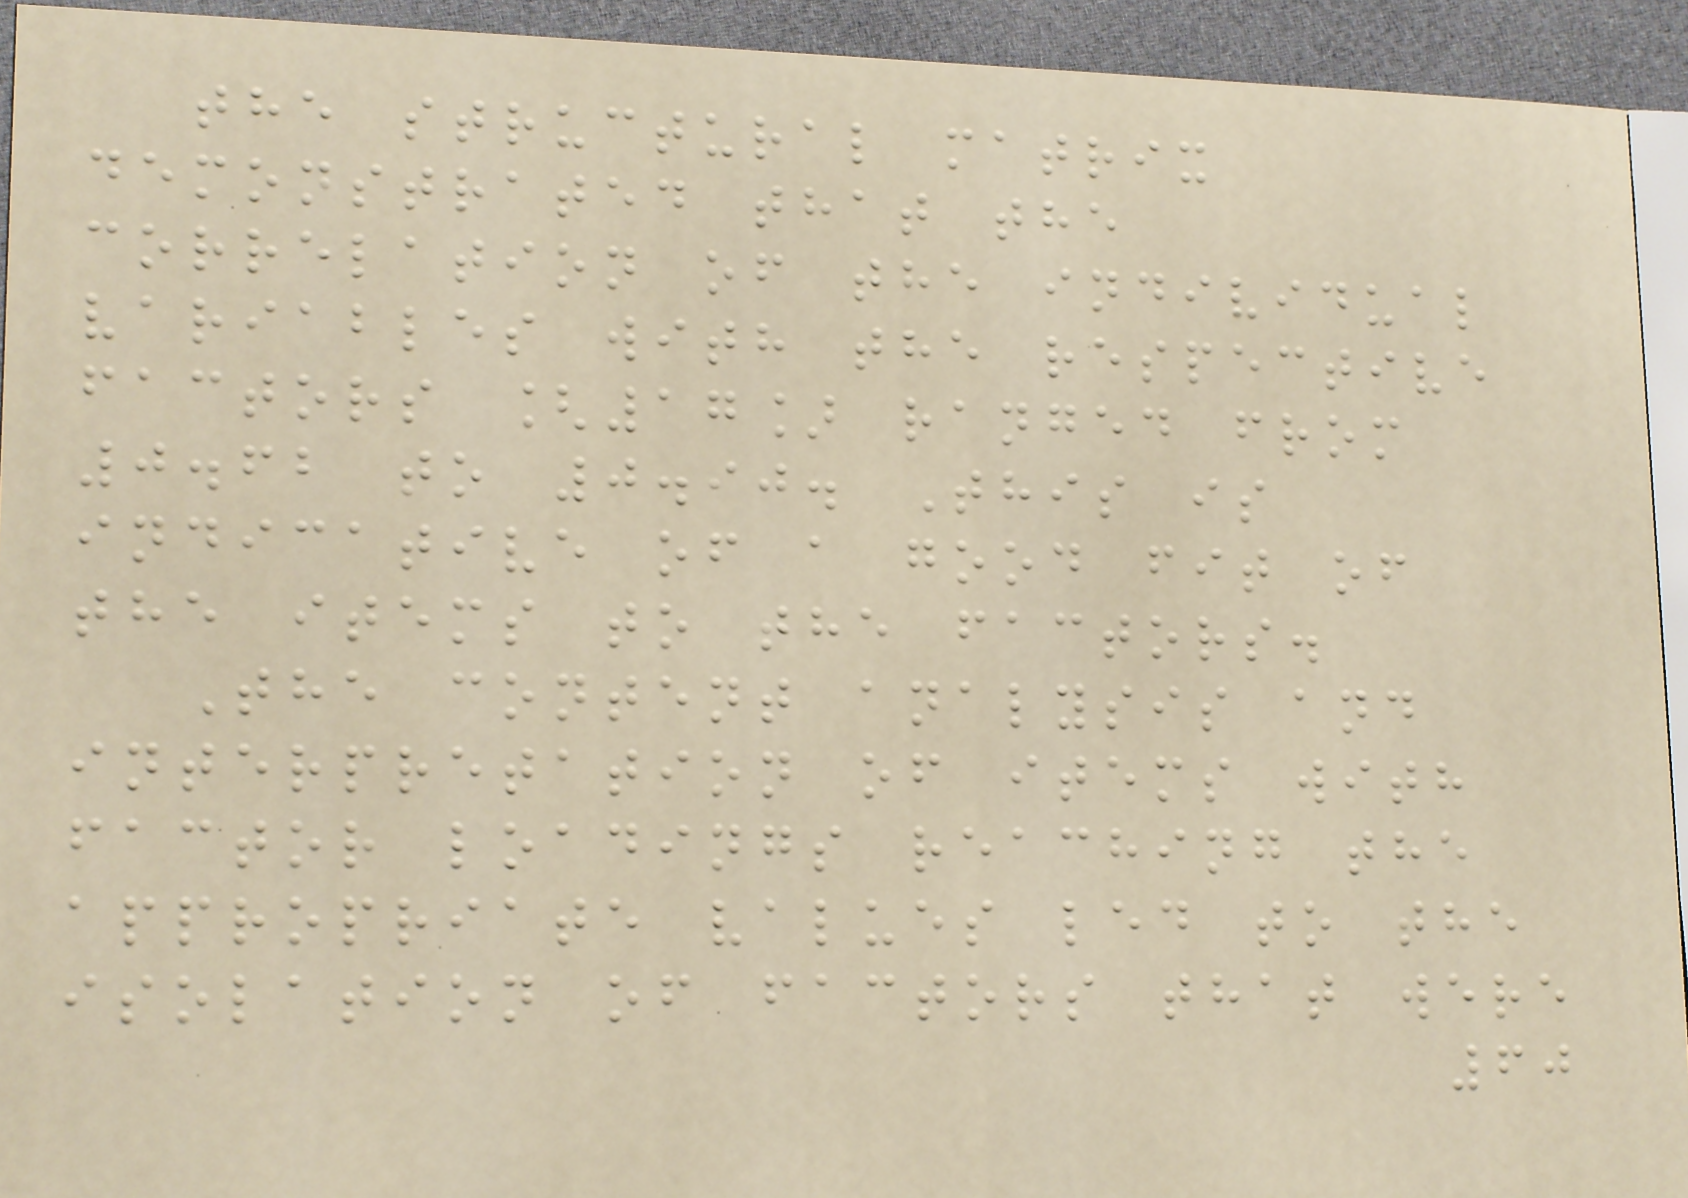the structural matrix
demonstrated that the
correlation of the individual
variables with the respective
factors [17] ranged from
0.62 to 0.90. This is
indicative of a good fit of
the items to the factors.
The content analysis and
interpretation of items with
factor loadings reaching the
appropriate values led to the
isolation of factors that were
60
